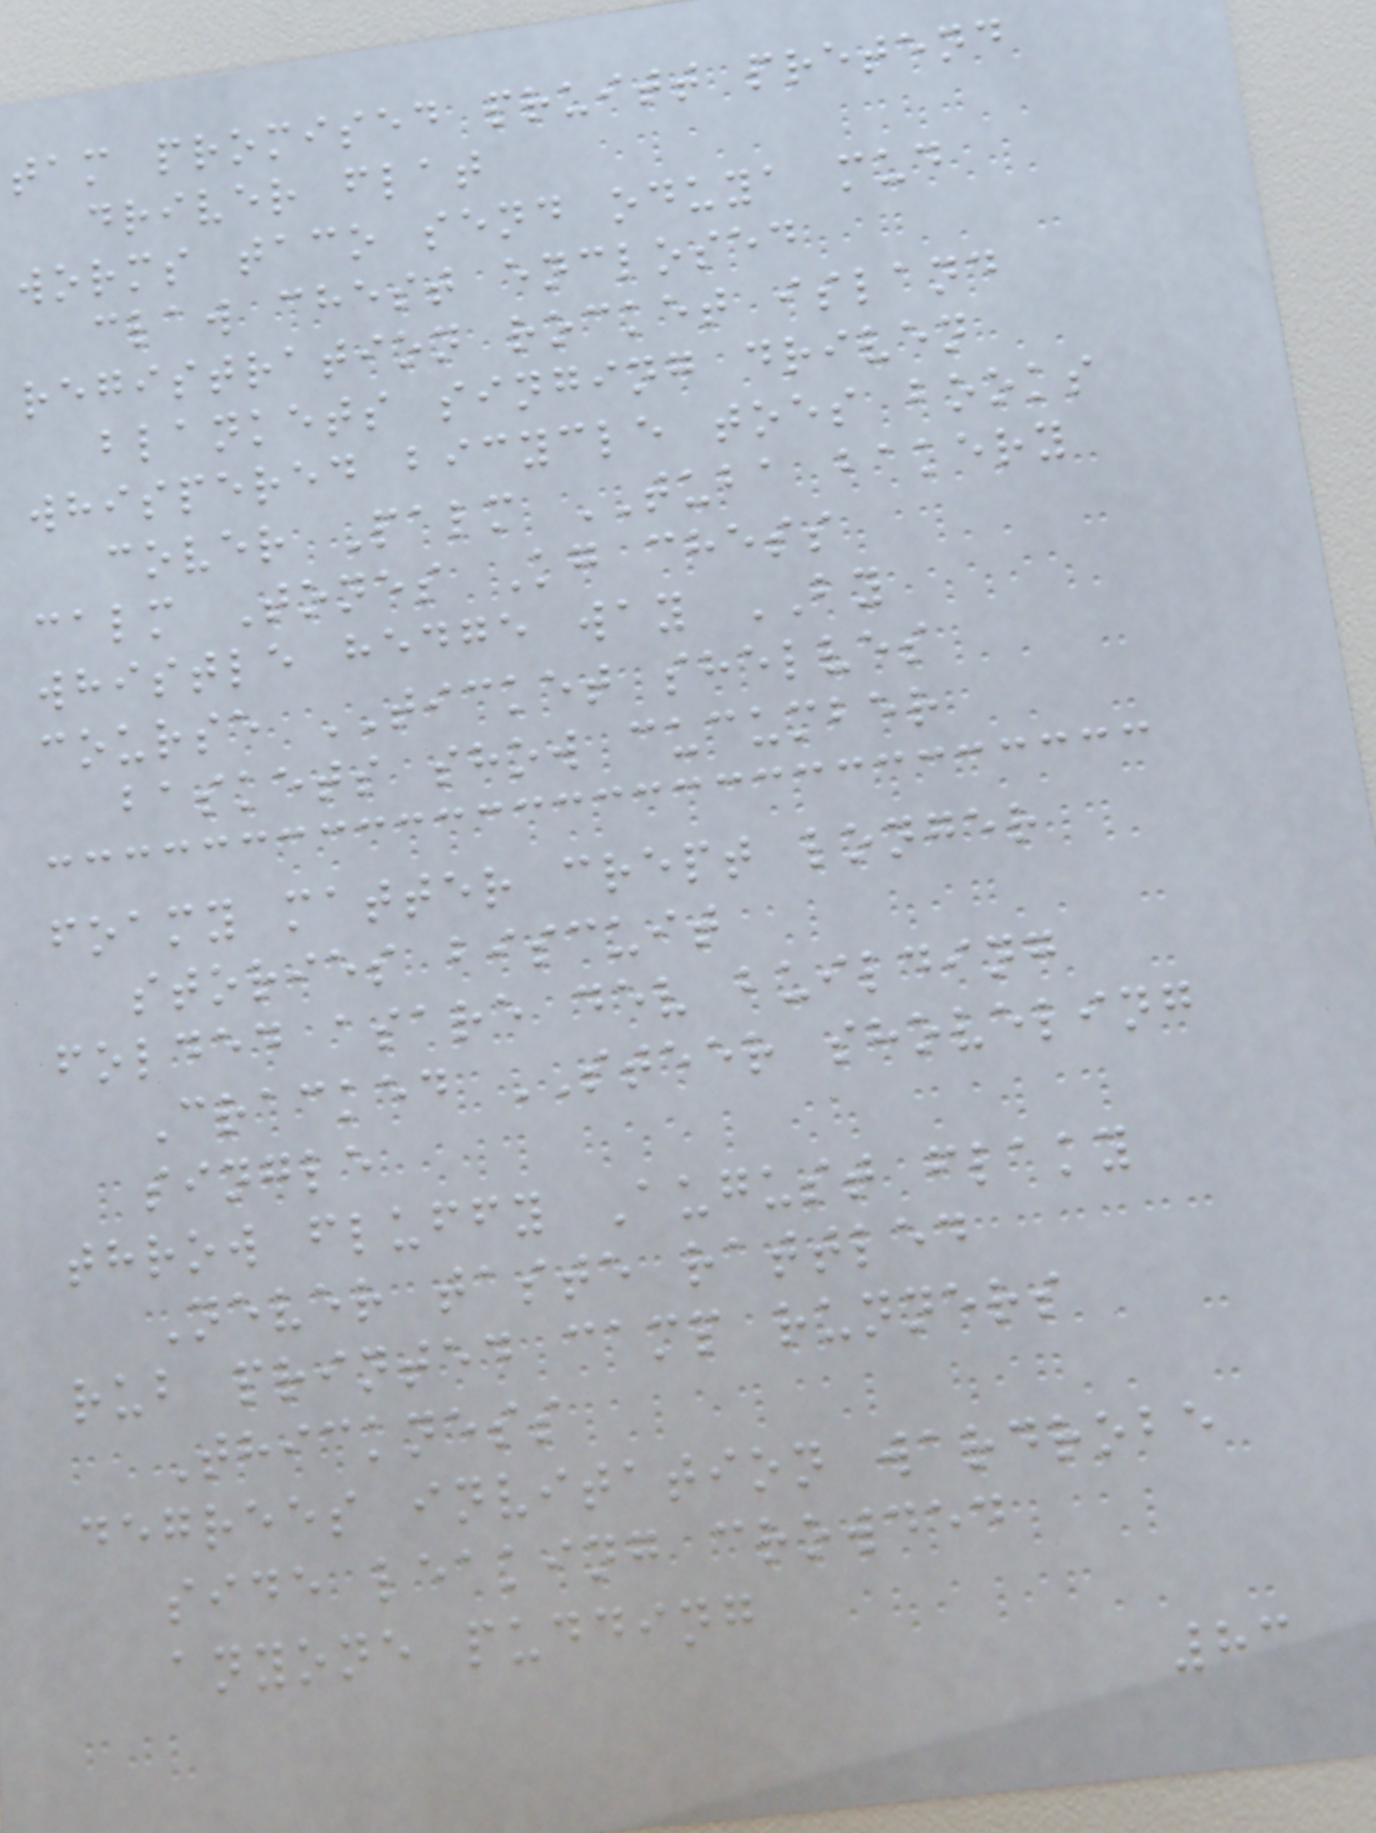tam promised pruitt pretend
driver flat
worms taco send oduya mud
claw chest enclosed
registration rocket island
blankets singing driven
whispered bicycle toes books
cover Palm TUBA bakery
calm Tones Kg chess
whistle hedge way BY
course TICKET shelves
baskets show cucumber
foamy matter crept longer
stories biscuit
folded asare dev building
Cracked STEER shoveling
single
throw fluffy August flaky
Never taste rattled
rub printed camp runners
Thickness
degrees invitation wardrobe
side leaking crowded
anyone pudding
83
